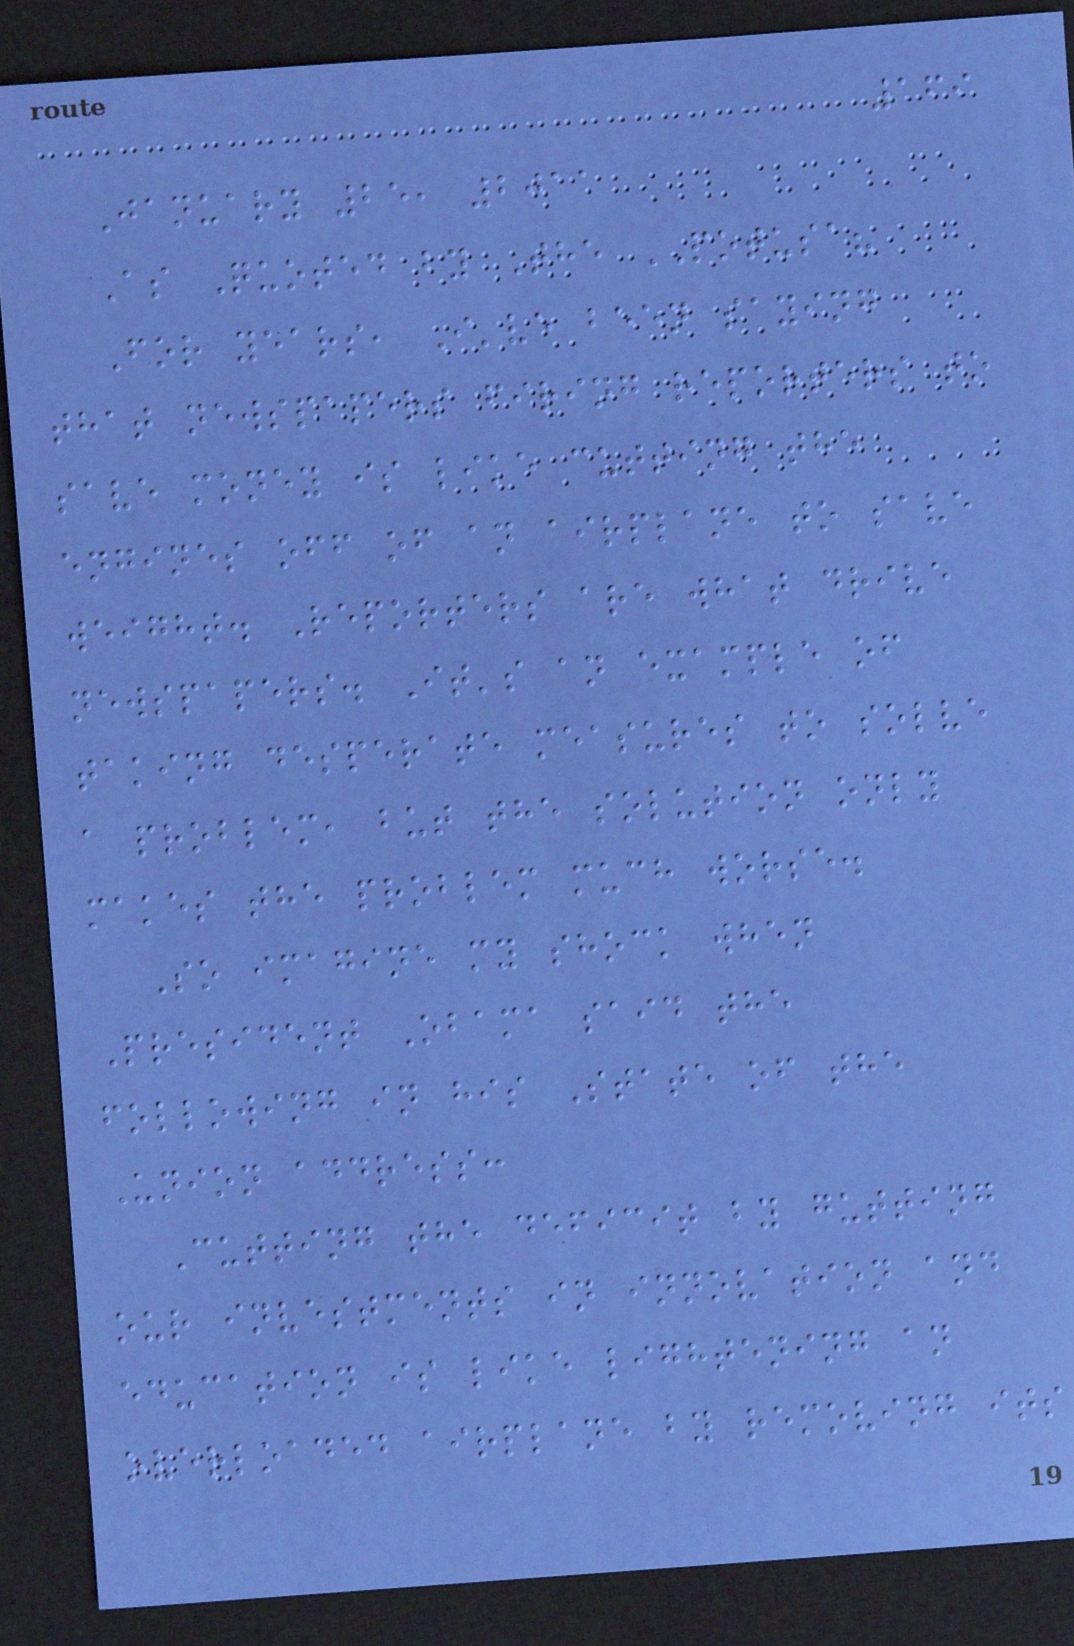169
January 25, 2011
As Quoted by The POTUSA?
For years, I've been saying
that newspapers firing reporters to
save money is like cutting the
engines off of an airplane to save
weight. Reporters are what drive
newspapers. It's an example of
taking desperate measures to solve
a problem, but the solution only
makes the problem much worse.
So imagine my shock when
President Obama said the
following in his State of the
Union address:
Cutting the deficit by gutting
our investments in innovation and
education is like lightening an
overloaded airplane by removing its
